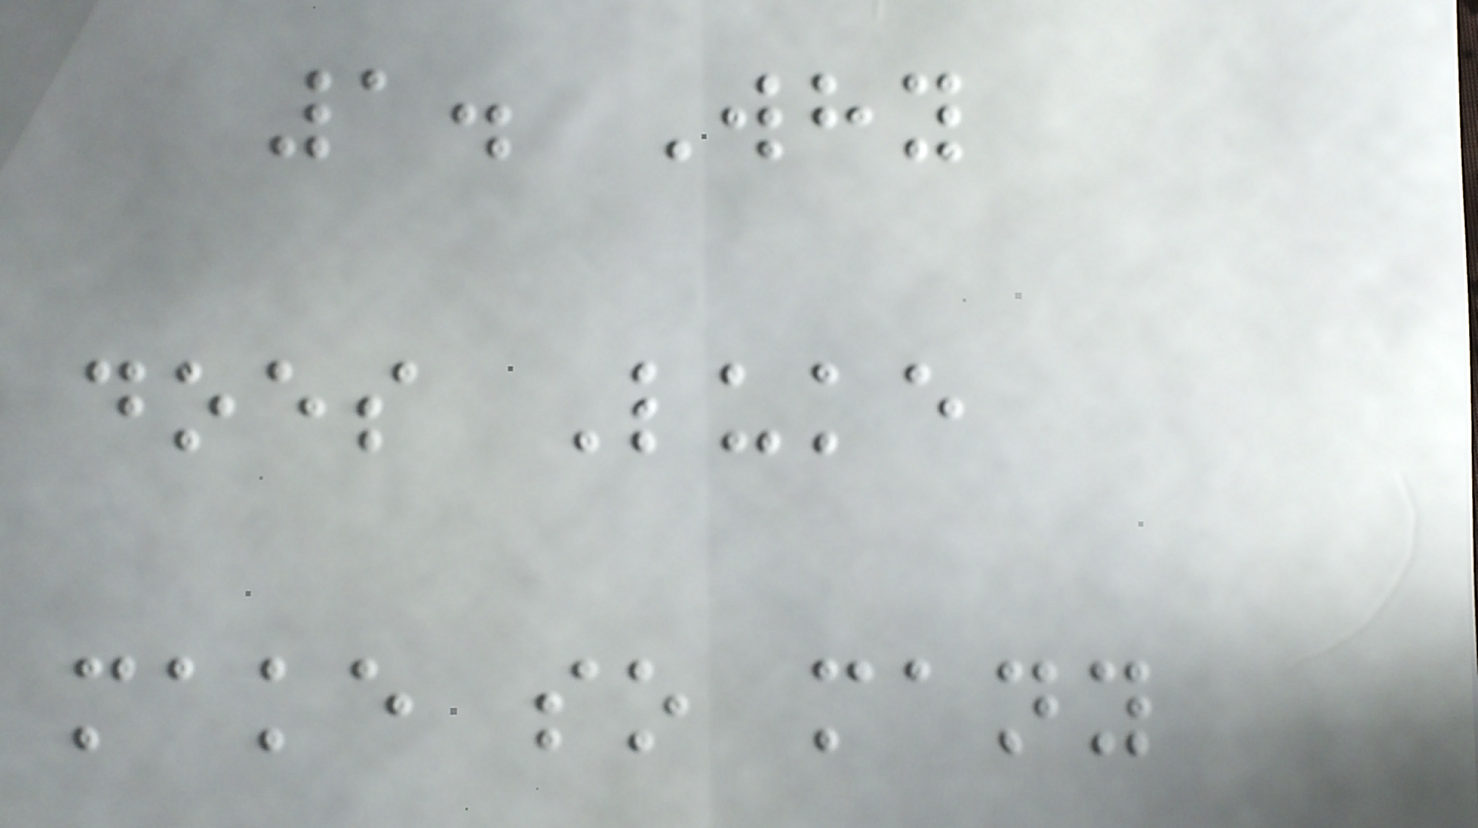1. Why
does Luke
make so many
